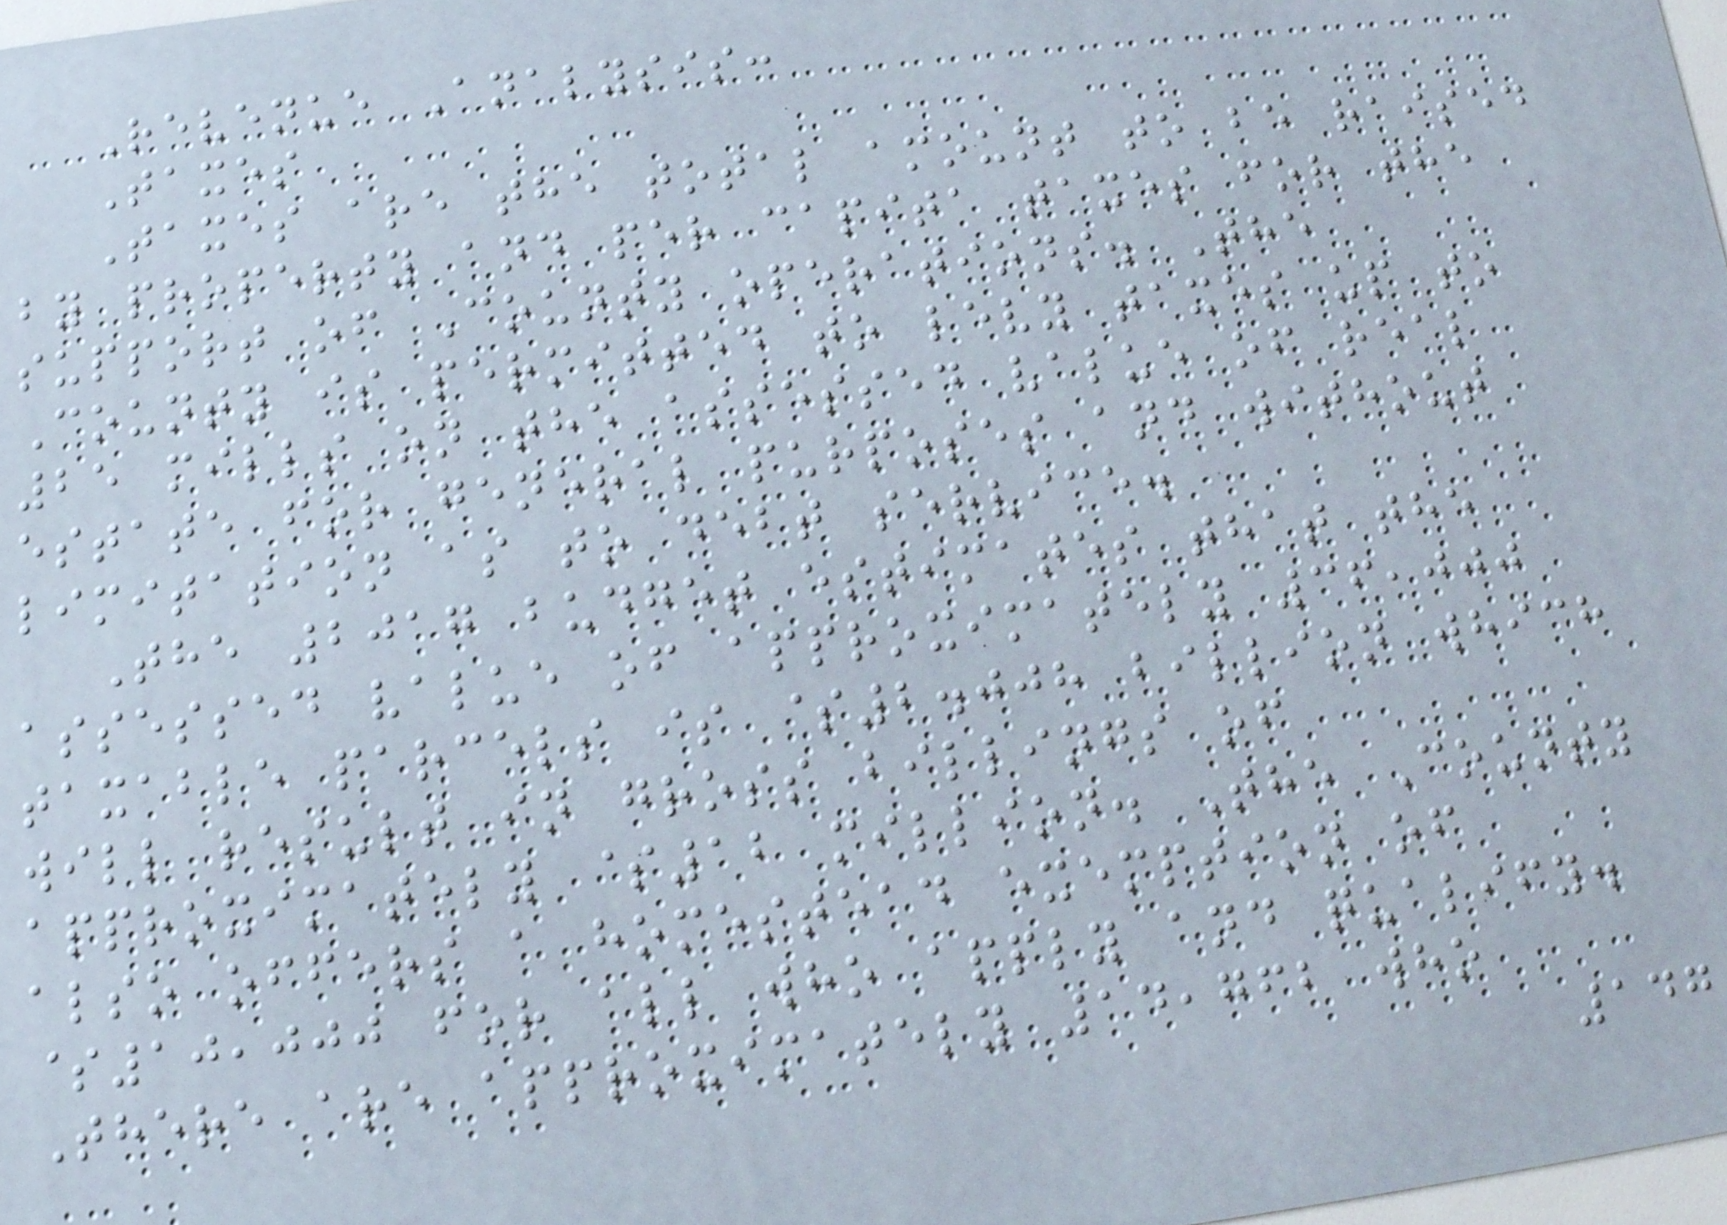Revenue Analysis:
Taxes
Taxes are the total amount to be raised
by property and per capita taxes for the
support of County operations. The
County is permitted to levy taxes up to
25 mills on the assessed value of real
estate for general purposes and without
limitation as to debt service.
The 2017 budget estimates that the
assessed value of approximately 36,000
taxable parcels is $2.008 billion which
will result in gross billings of
approximately $12 million. The County
also offers a homestead exemption of
$10,000 for all who apply and qualify.
There are approximately 14,762 who
147
